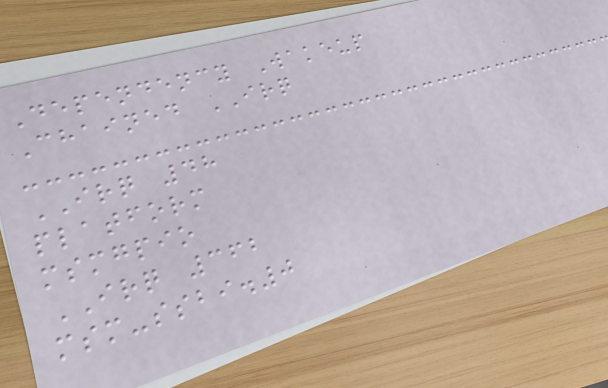Dependency Wakeup
Chained IRQ
IRQ 48
platform
msmgpio
IRQ 362
msm-ssbi.0
